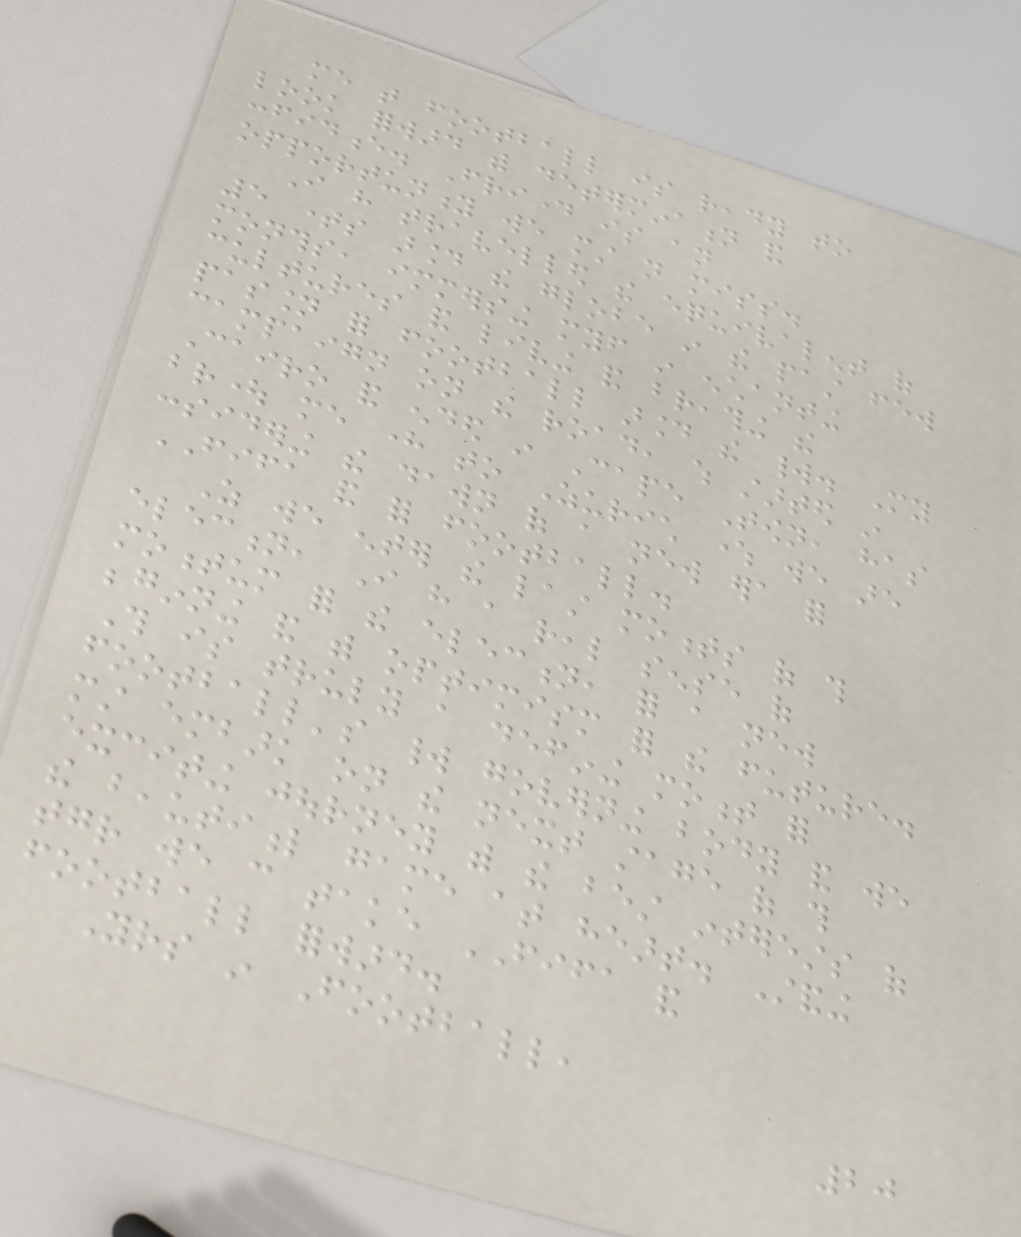me that football is ready to
look forward with determination and
confidence. Friday is an
opportunity we must not miss.
I have travelled the equivalent of
5 times around the globe in the past few
months, immersing myself in enchanting
cultures and living and breathing the
passion for football around the world. My
campaign on the road, which started in
Cairo and ended in Cape Town, has
brought me here to Zurich where we are
considering the dawn of a new era for
FIFA and for football.
As we enter the last moments of this
election, I have a real sense of
momentum for the election, for a new
beginning and with optimism for the future.
This is truly a defining moment for
football's world governing body and we
must embark on the next stage of this
exciting journey with the best interests of
the beautiful game at heart. Standing
together we can take FIFA and
football forward.
Yours in Football,
20
